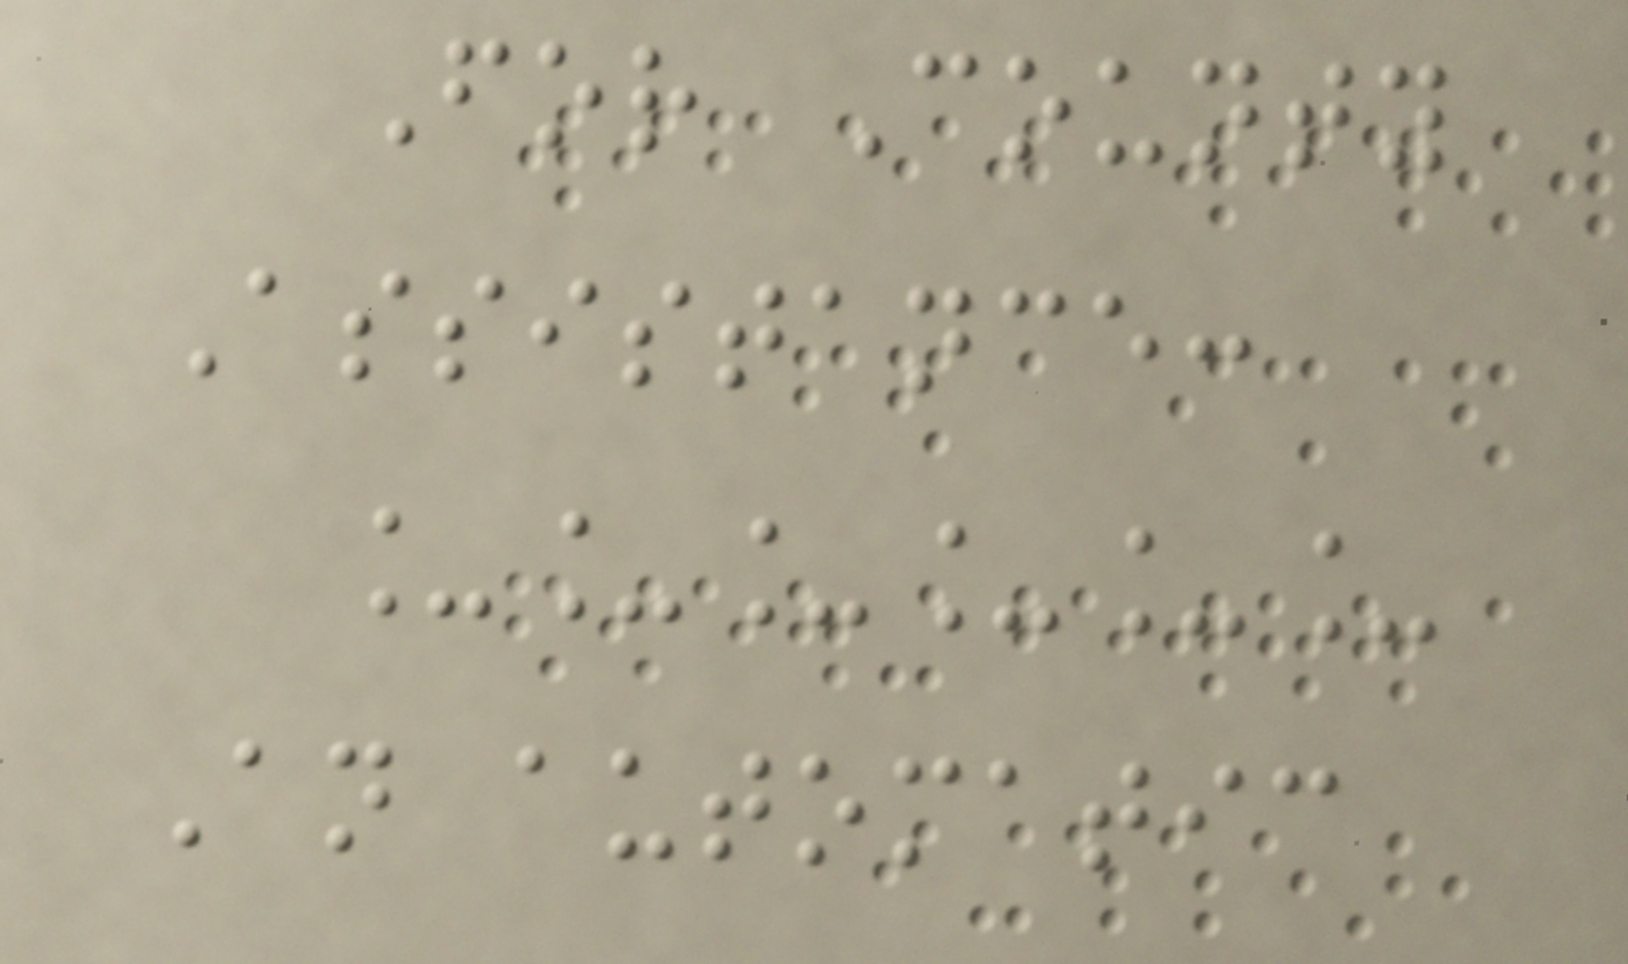For County
Assistance:
______
An automatic
